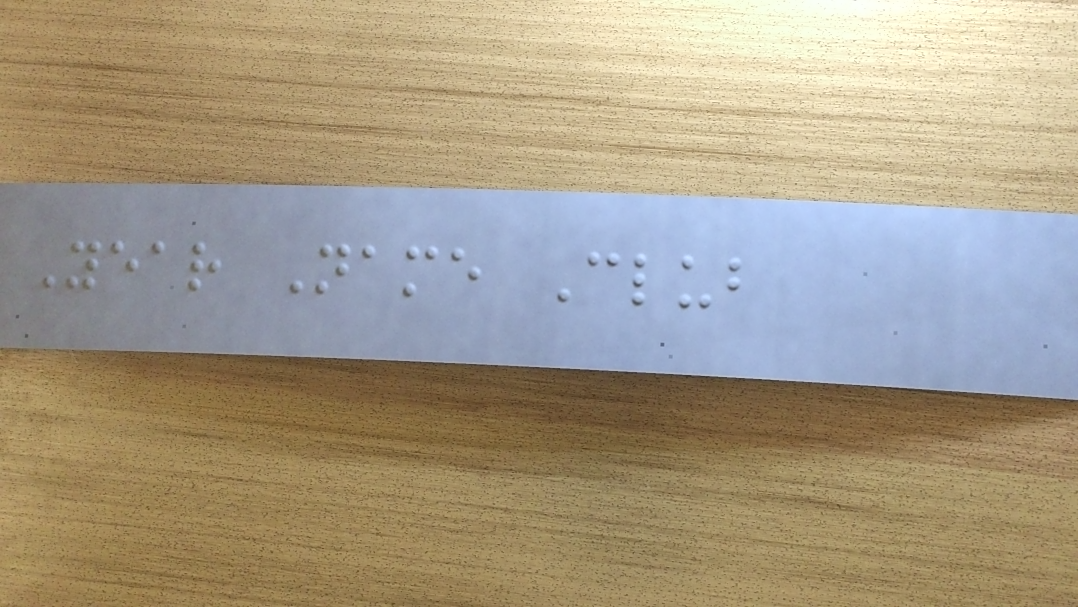Year Name Club
